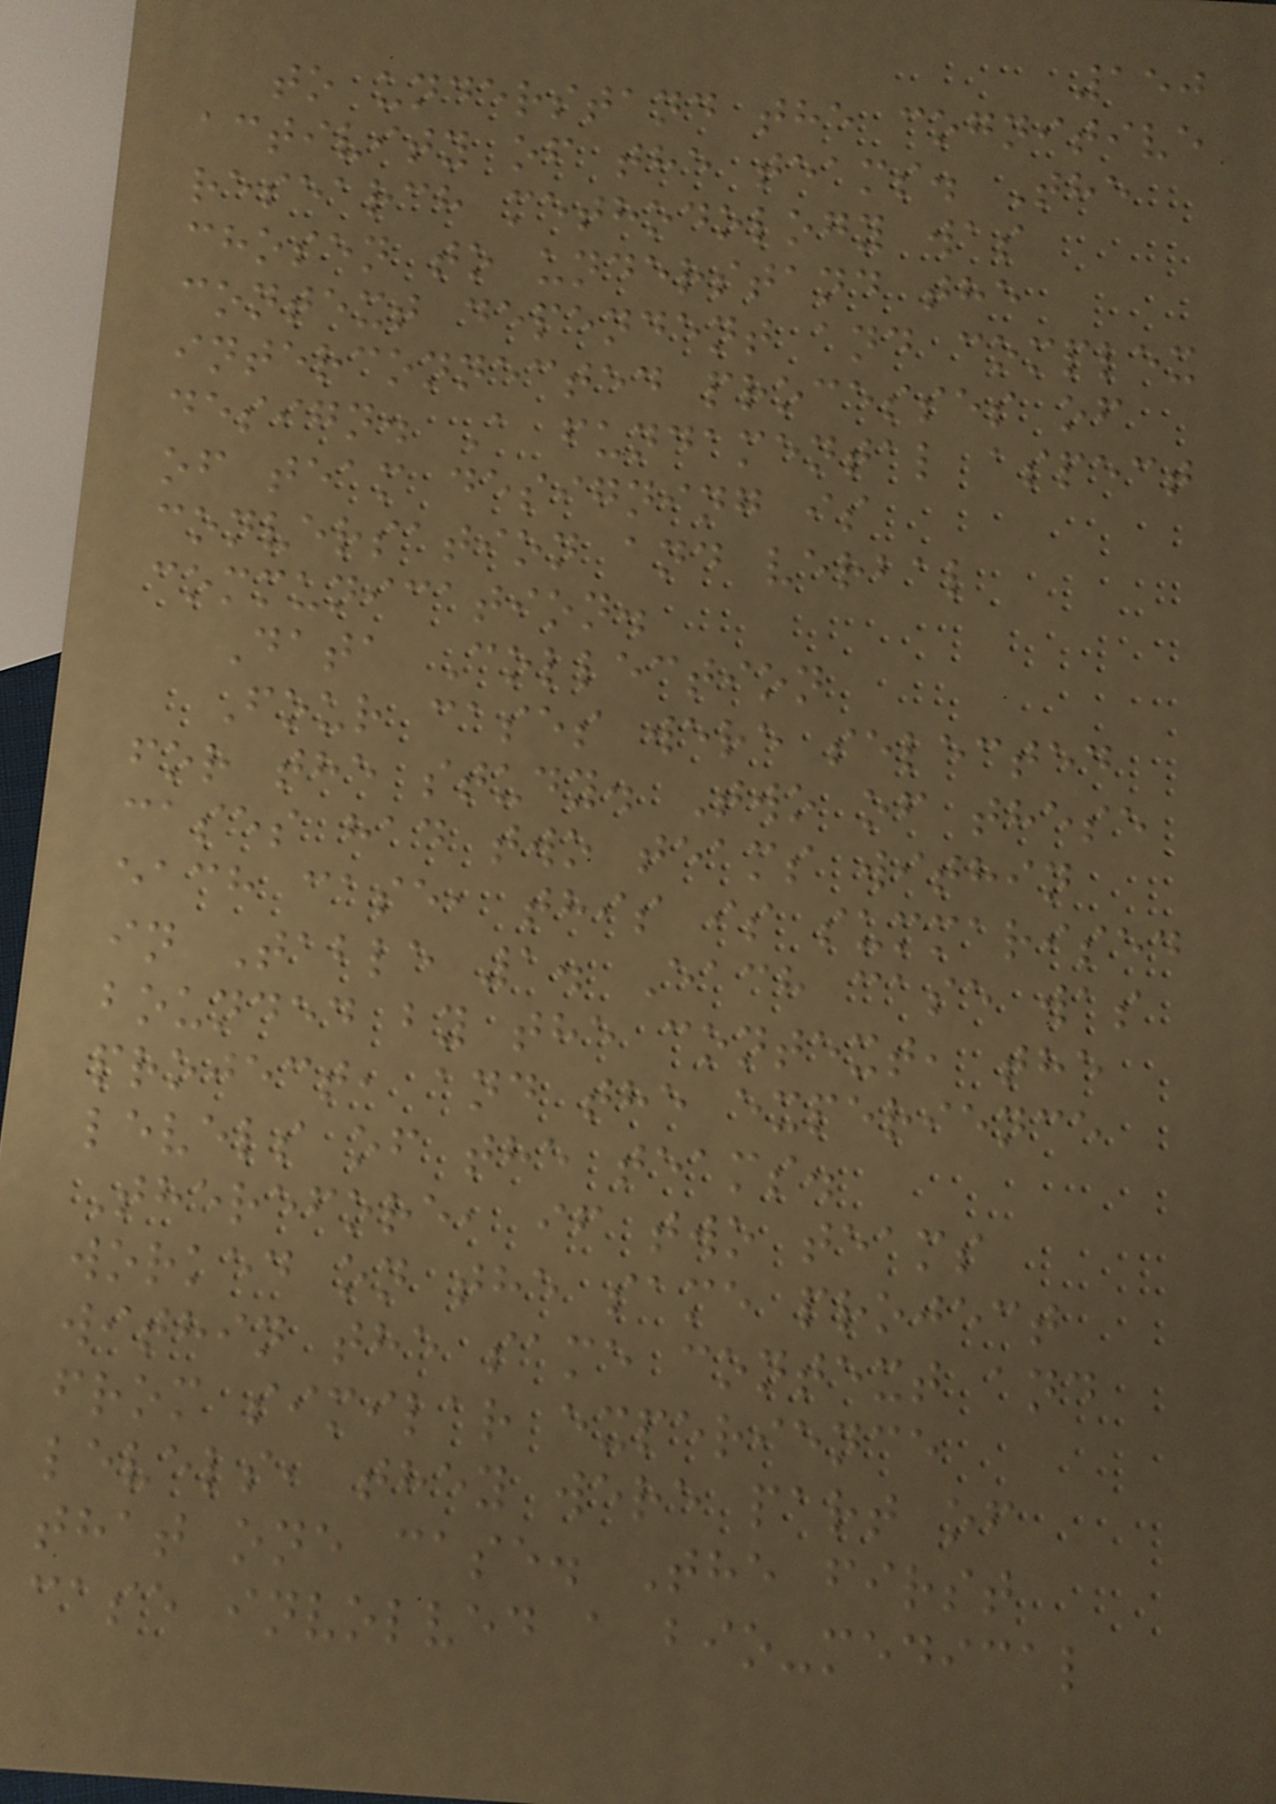150
to understand the cognitive
activity of the teams. The
research methodology was
chosen to understand the
context dependent and complex
interconnected processes of
design. A fundamental aspect
of team designing is
conversation and verbal
communication.
Data Collection
Four cases were selected
for the study. Two of these
cases had two teams within
each case, this is summarised
in Table 1. Each case was
bounded by the context, the
project, and the experience
levels of the teams.
Therefore, if two teams
worked on the same project
within the same context and
from similar experience
levels, they were part of
that one case. The first
case involved a bio-medical
